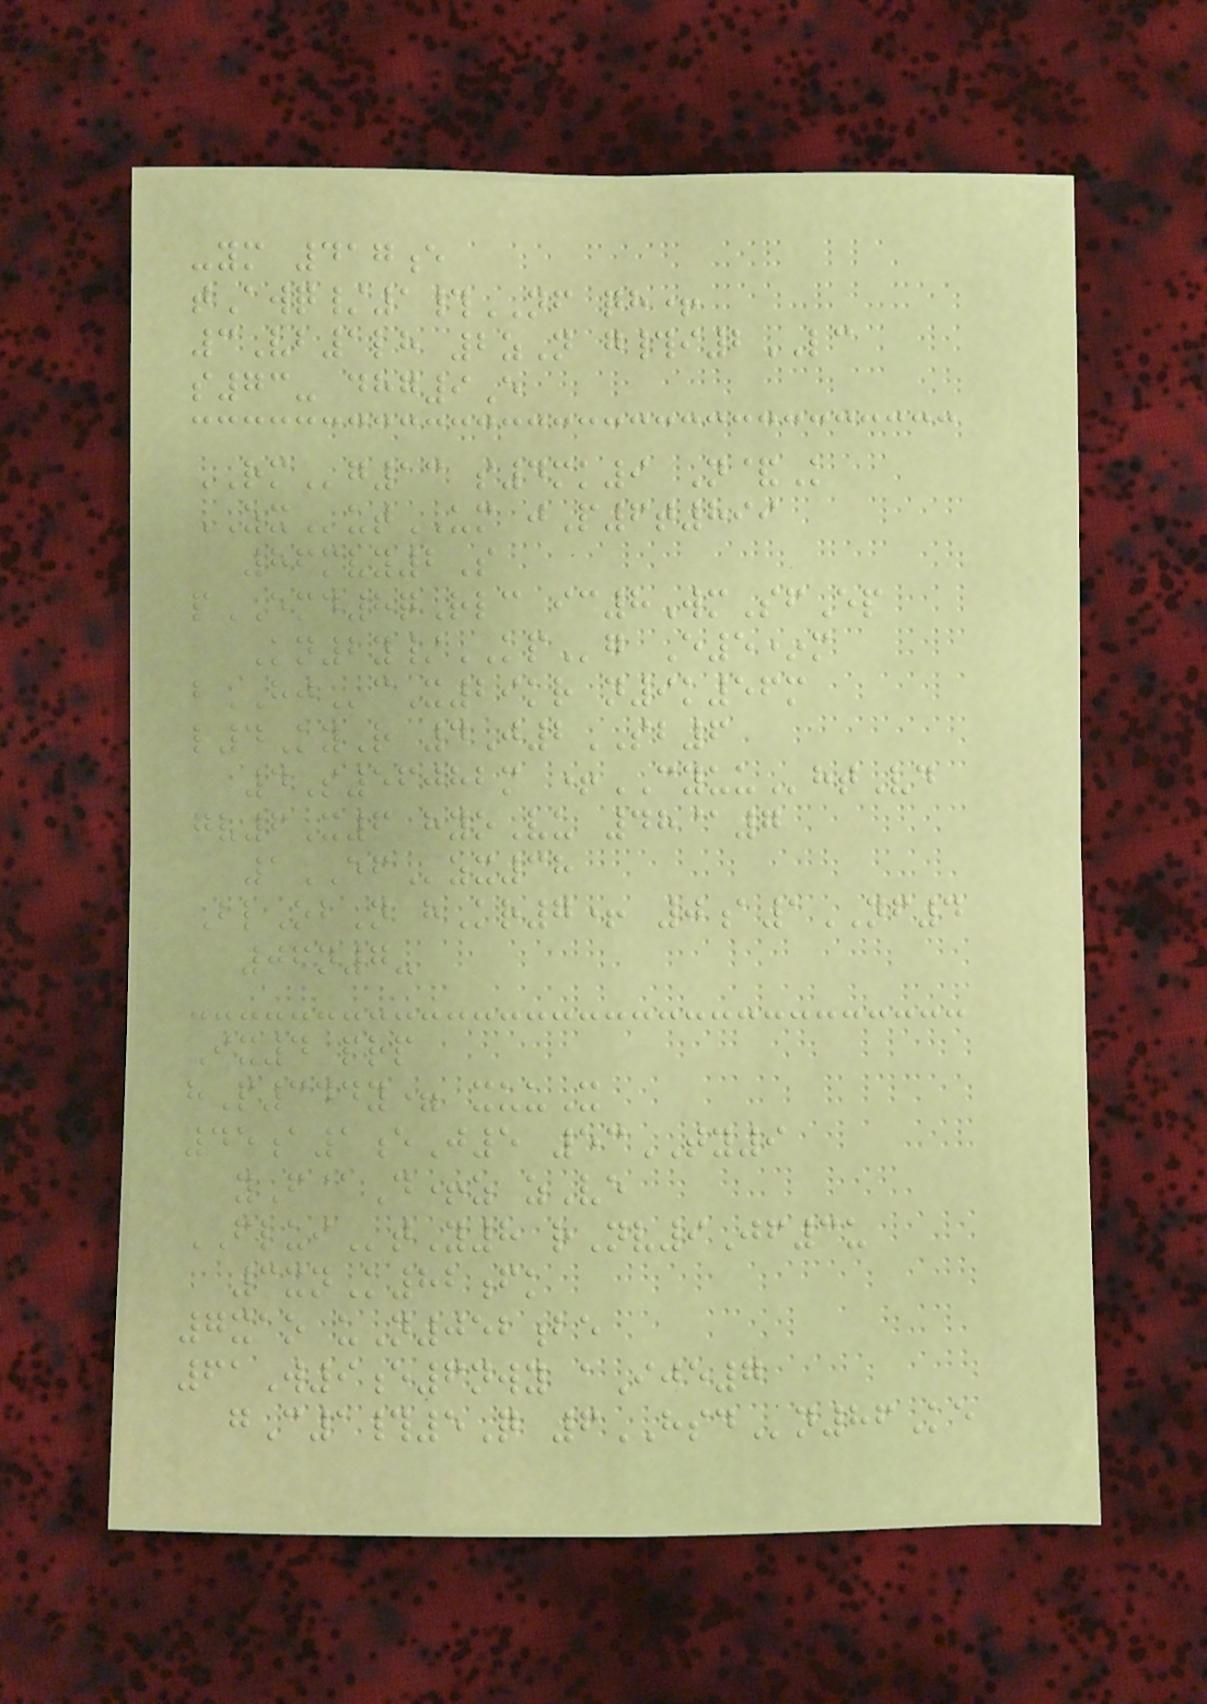-ym 417e
tAwq/1#NF qh+
3Vb1lh 2zN g#i2LC
s73- dhg9E
RMg13 s4mk9 N&K
ZXutUM jP6t899
86mvy2S
pEMD8qRlc ic8WmSfEp
Kn2y/KPg E5*m
bHJcX29kr n9k56m
l4KyR 4J2SB6
4S56082m +CYUUhtVd
gv6X6 hyoVu 48@7
1EFzx38
BlObN hKr7+ 0a1NF4
06n7-
Ix4 prp
hP344y= xuuX
45a1eJ5 53TY9
yF@D+z zVe
FLUItY8 rNv9Jf3u
3xnK82fk
7xao uN052be
61W9e6nwy aIje7
gC1#5Q 6HSDn86Ke
